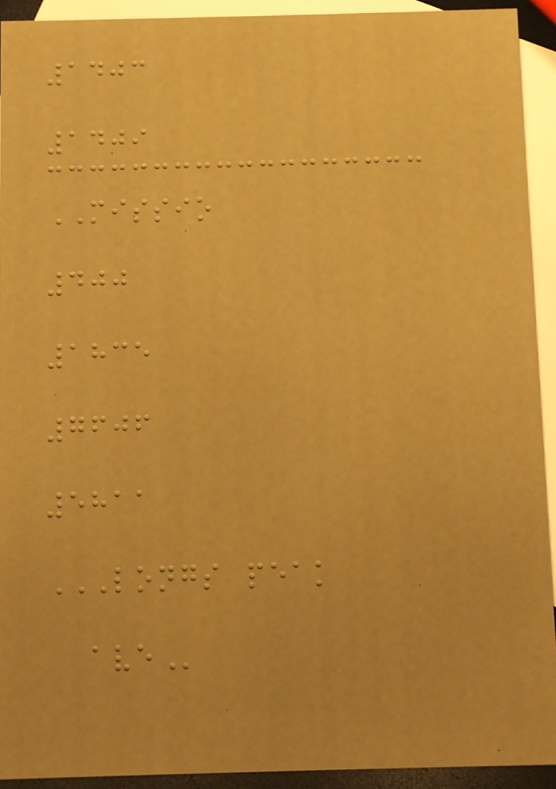1403
1409
MISSIO
400
1835
7606
5811
LONGS PEAK
AVE
